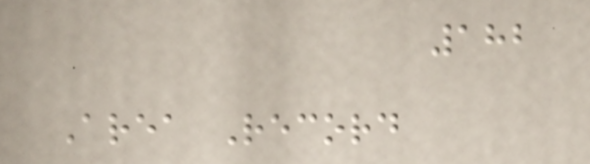182
Area Record
